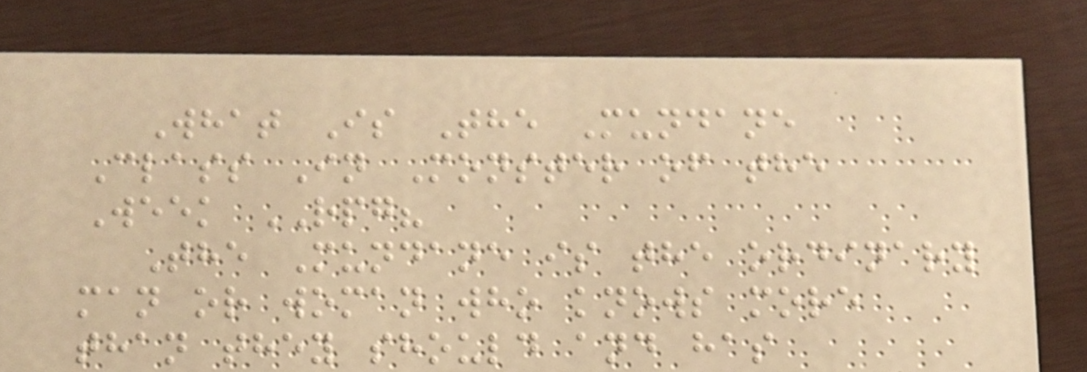What Is The Mundane
Class In Monster of the
Week RPG?
The Mundane is the ordinary
man or woman who knows more
than they should and has
